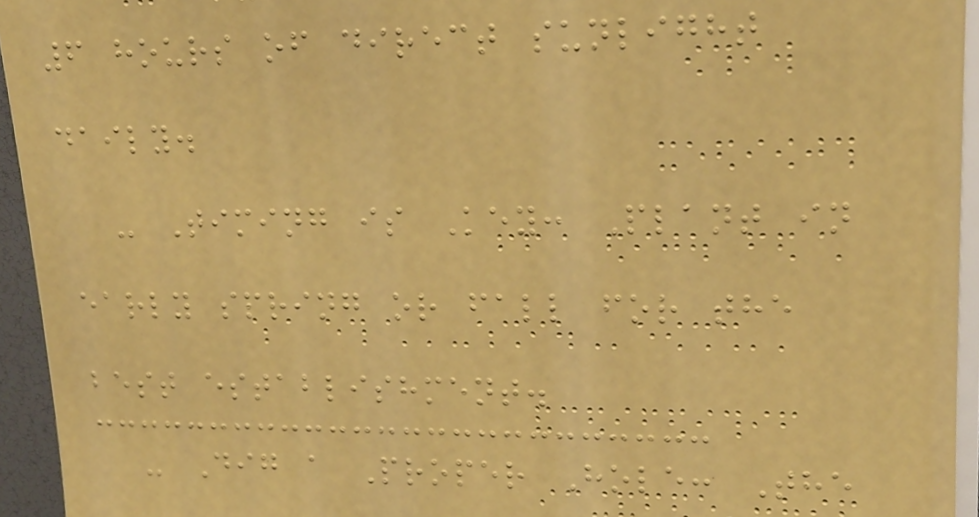6 hours of direct sunlight
daily.
- Timing is Key: Plant in
early spring or fall for the
best establishment.
- Dig a Proper Hole: The
